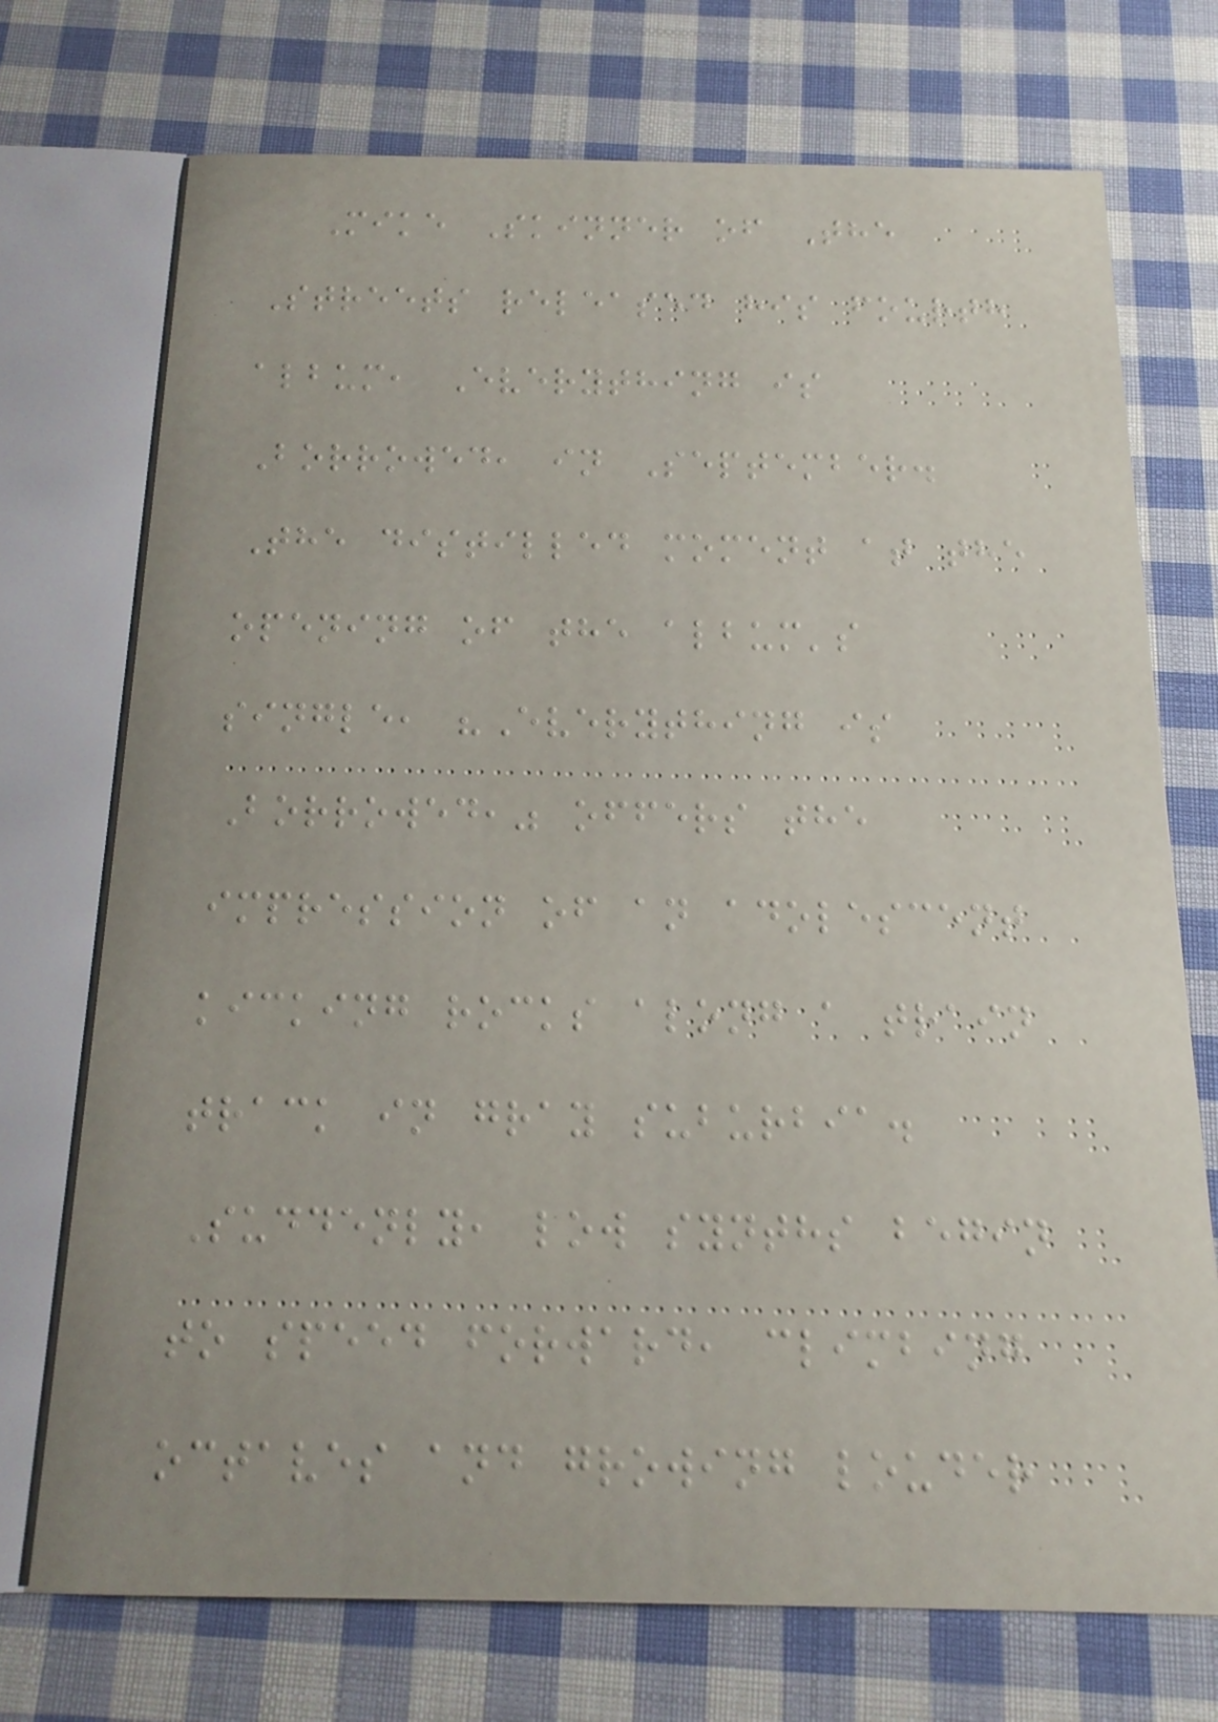Mike Skinner of The
Streets released his fourth
album, Everything is
Borrowed, in September.
The distilled moment at the
opening of the album's
single, "Everything is
Borrowed," offers the
impression of an adolescent
kicking rocks along a train
track in gray suburbia.
Suddenly, low synths begin
to speed forward, climbing
octaves and growing louder
